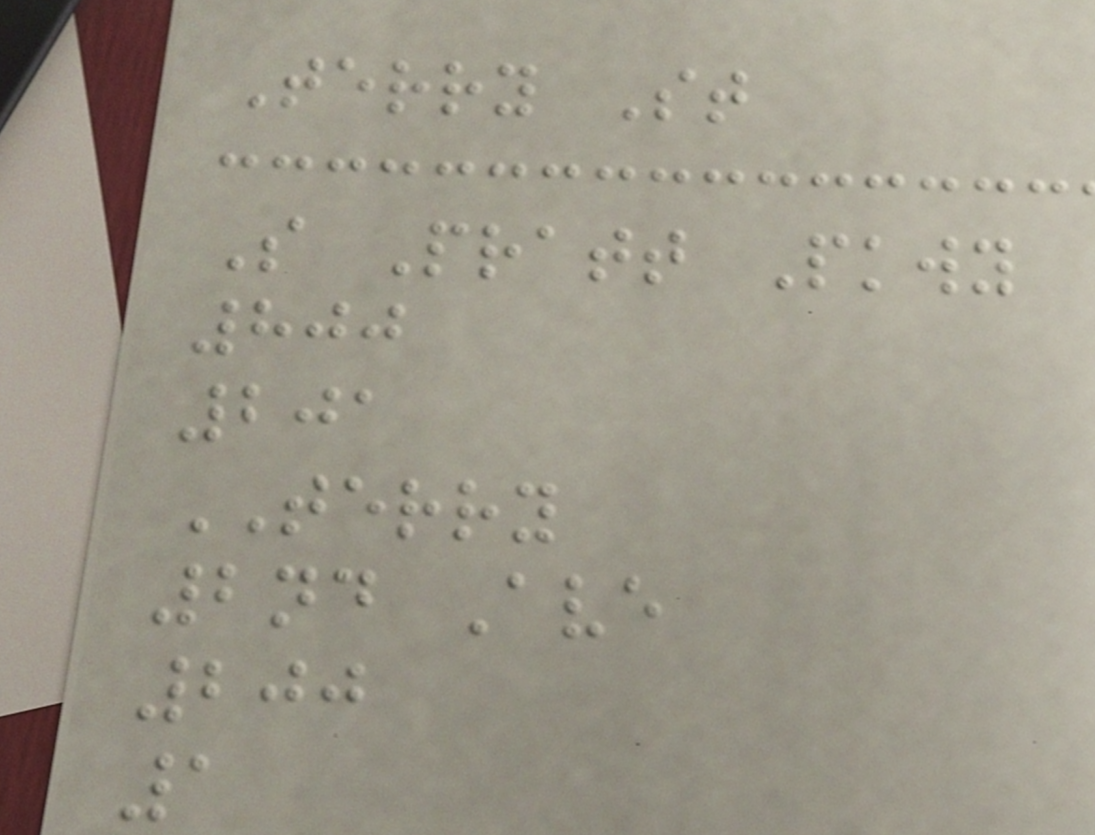Terry St
S Pratt Pkwy
800
201
TERRY
2nd Ave
200
1
